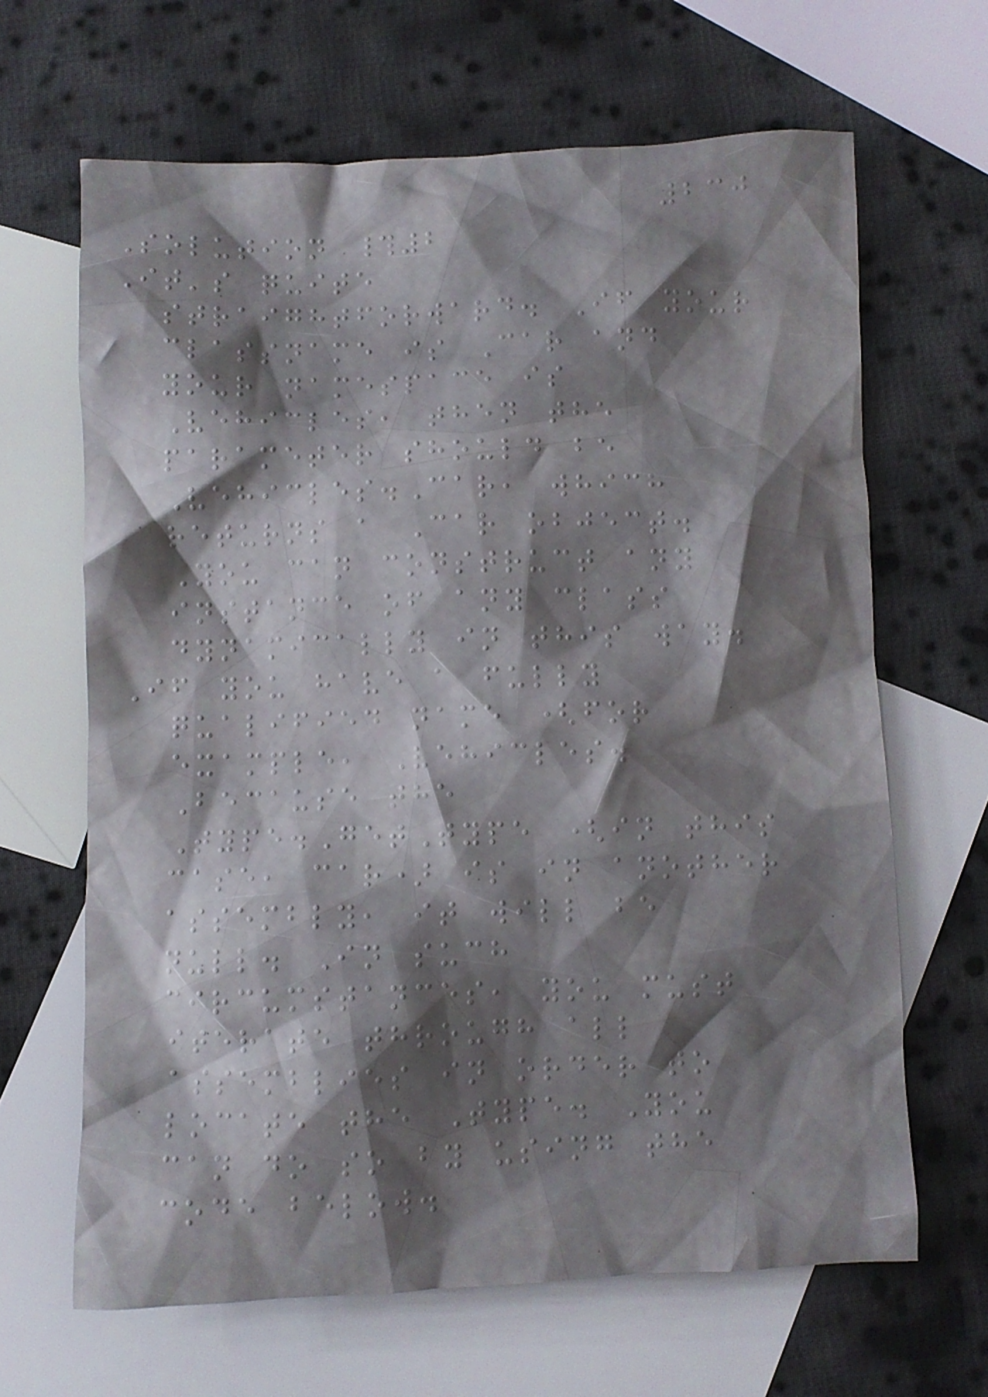230
Solution #2
It's quite
straightforward. If your
classname is Car and
your namespace is
Vehicles, then the
parameter should be
Vehicles.Car, which
returns a Car object.
You can construct any
instance of any class
dynamically in this way.
If you have a fully
qualified name (for
example, Vehicles.
Because the
Type.GetType (in this
case, car) is in another
assembly, it will be
null. In such
circumstances, you must
iterate through all
assemblies in order to
locate the Type. You
can do so by using the
code below.
